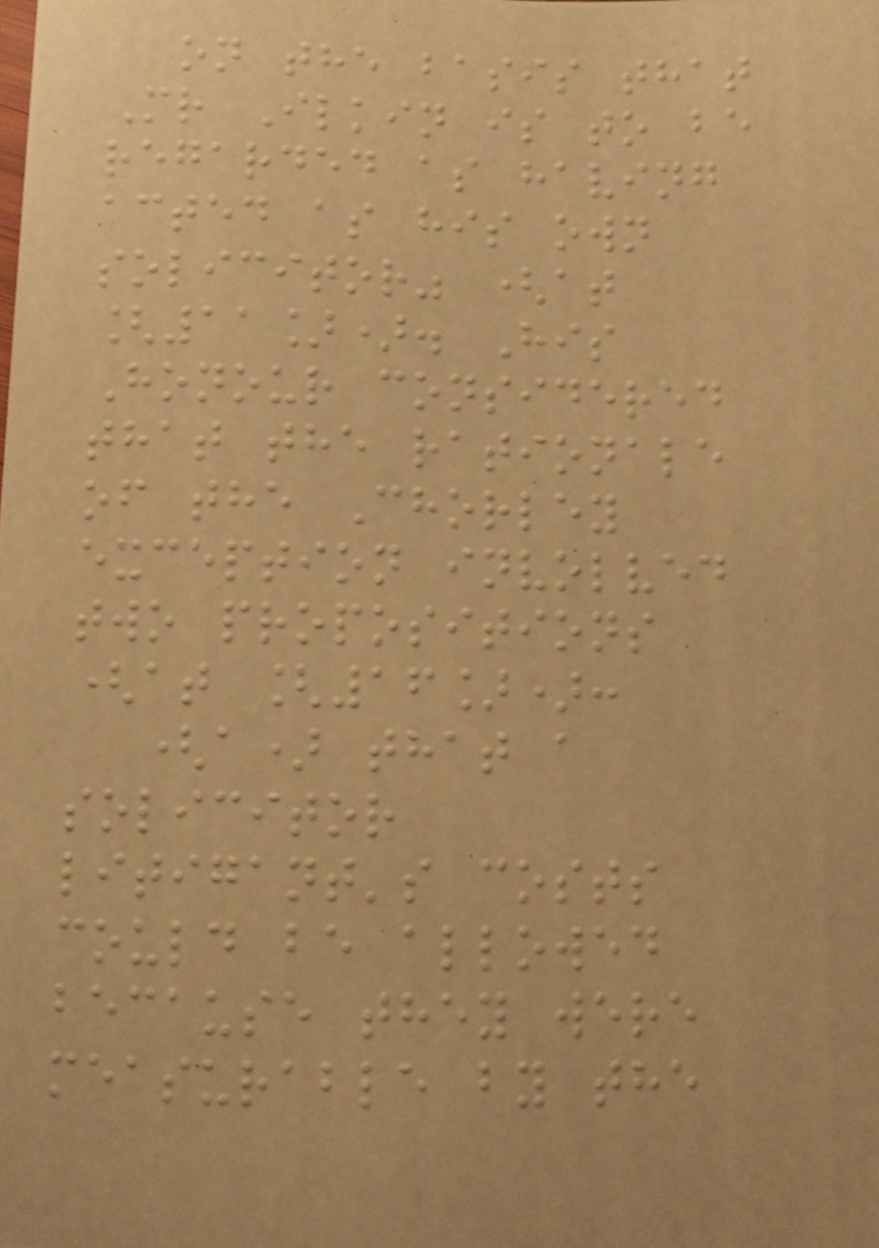on the basis that
Mr Ilkin is to be
regarded as having
acted as his own
solicitor" (at
[11]). His
Honour considered
that the rationale
of the Chorley
exception involved
two propositions
(at [16]):
(a) that a
solicitor
litigant's costs
could be allowed
because they were
measurable by the
